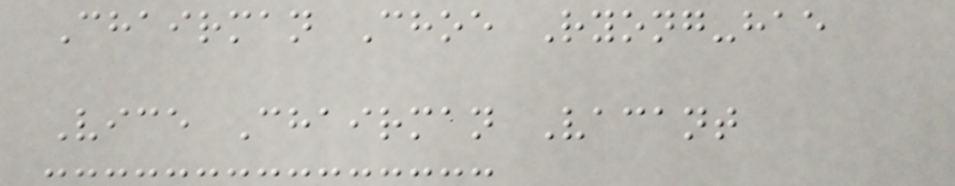Chairman Choe Ryong-hae
Vice Chairman Vacant
